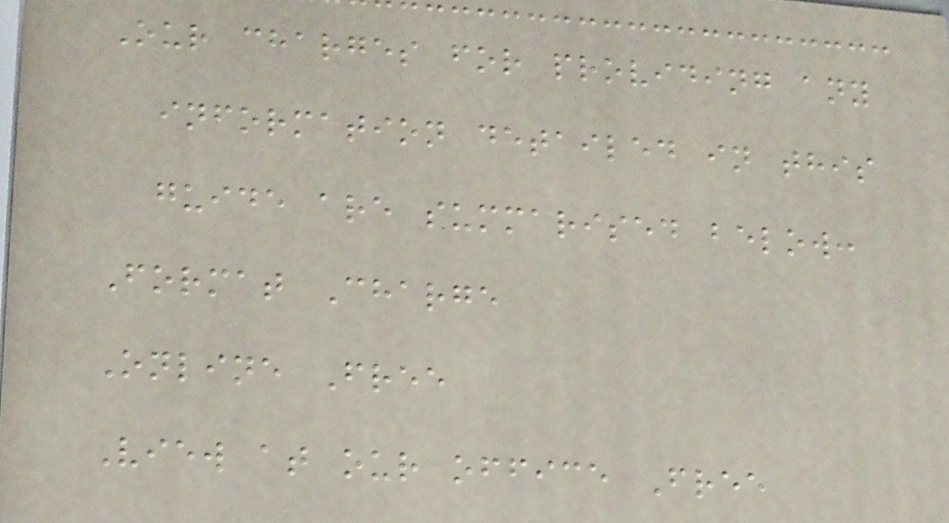Our charges for providing any
information detailed in this
guide are summarised below:
Format Charge
Online Free
View at our office Free
